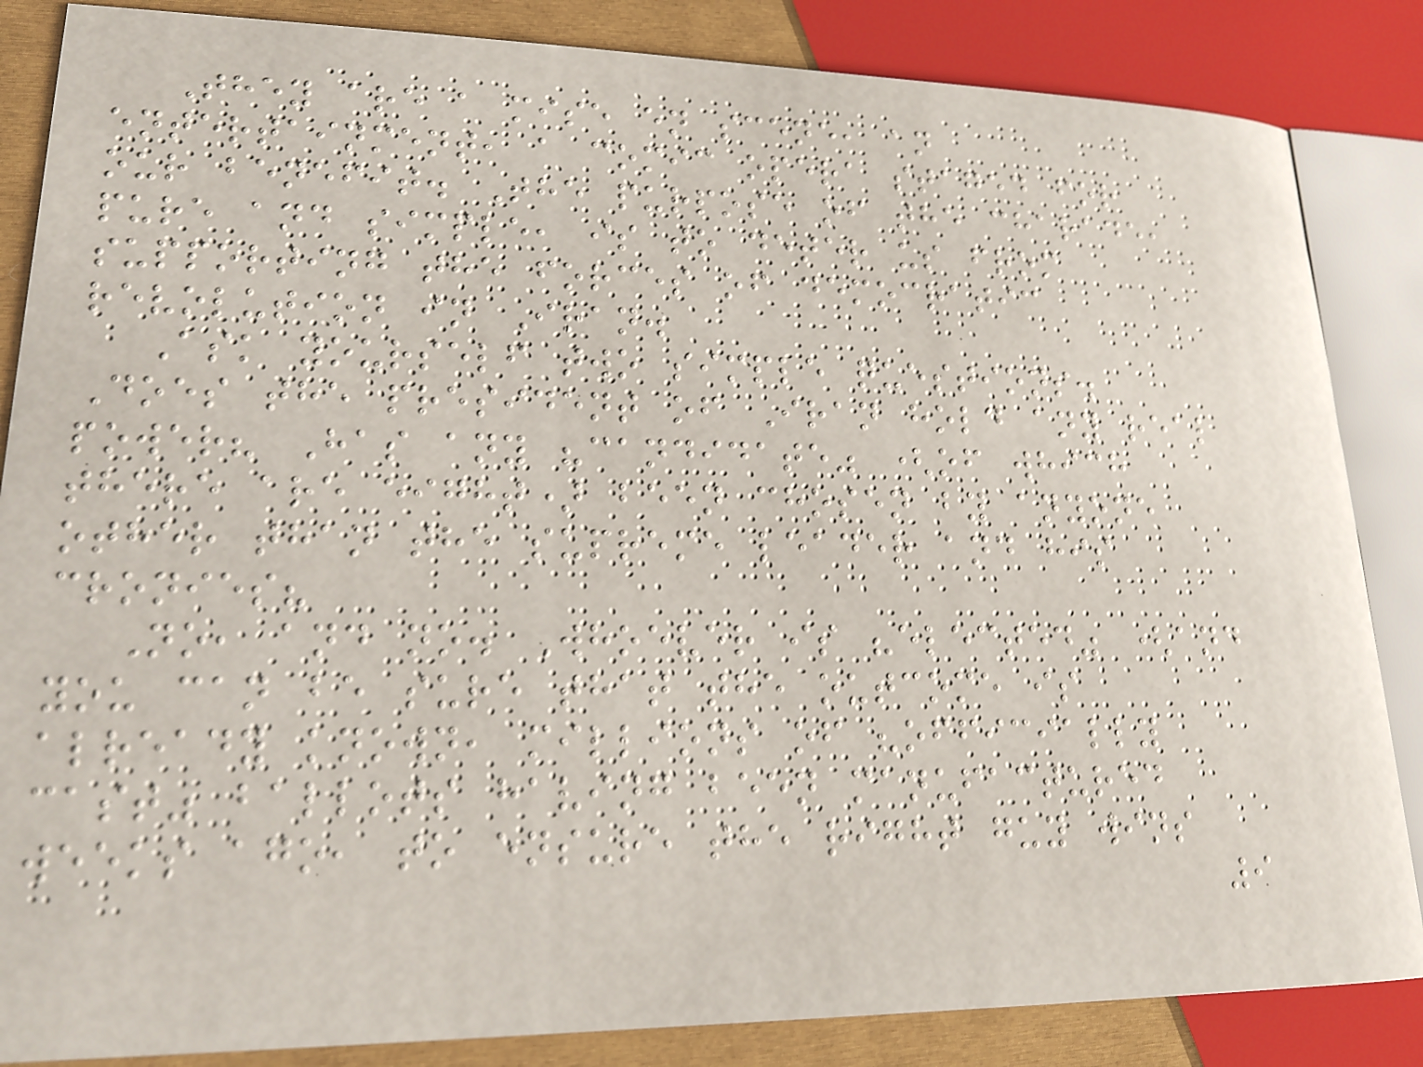They are a mise en scene, an
entertainment, a comic opera staged for
our benefit. The purpose of the charade,
pure and simple, is to deter us from
supporting the forces of democratic
revolution in Iran.
Ask yourself two simple questions.
Does the president of Iran hold any real
power? Has any "candidate" (of which
there are eight) been chosen by anyone
other than the supreme leader and his
cronies?
No, and no. Whoever is "elected" (and
you can be sure that the outcome is
already known, millions of "officially
cast" ballots having been manufactured
weeks ago, to ensure the right guy wins
9
